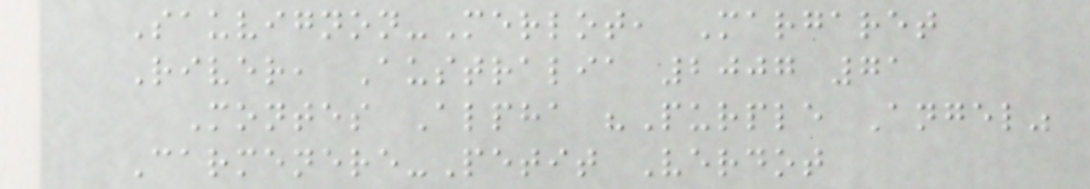Sauvignon-Merlot, Margaret
River, Australia 2007 71
Montes Alpha "Purple Angel"
Carmenere-Petit Verdot
